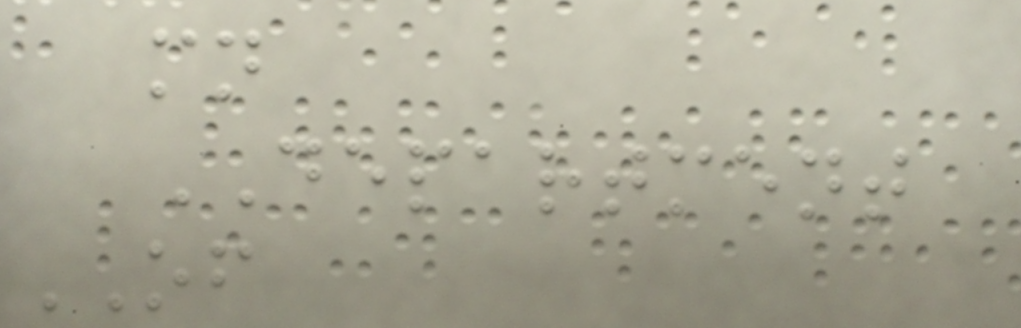mn
DEPARTMENT
OF
